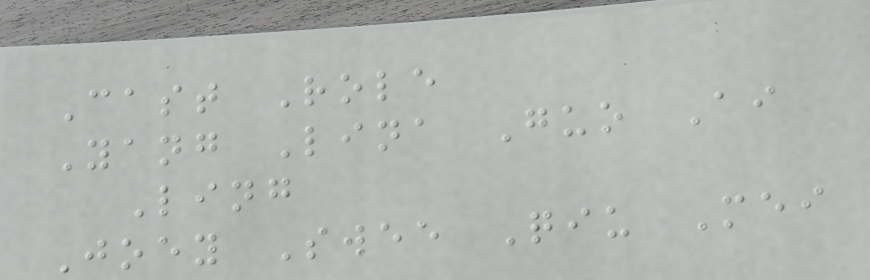Cast Role
Yang Lina Guo Ai
Ling
Joey Swee Qiu Mei
